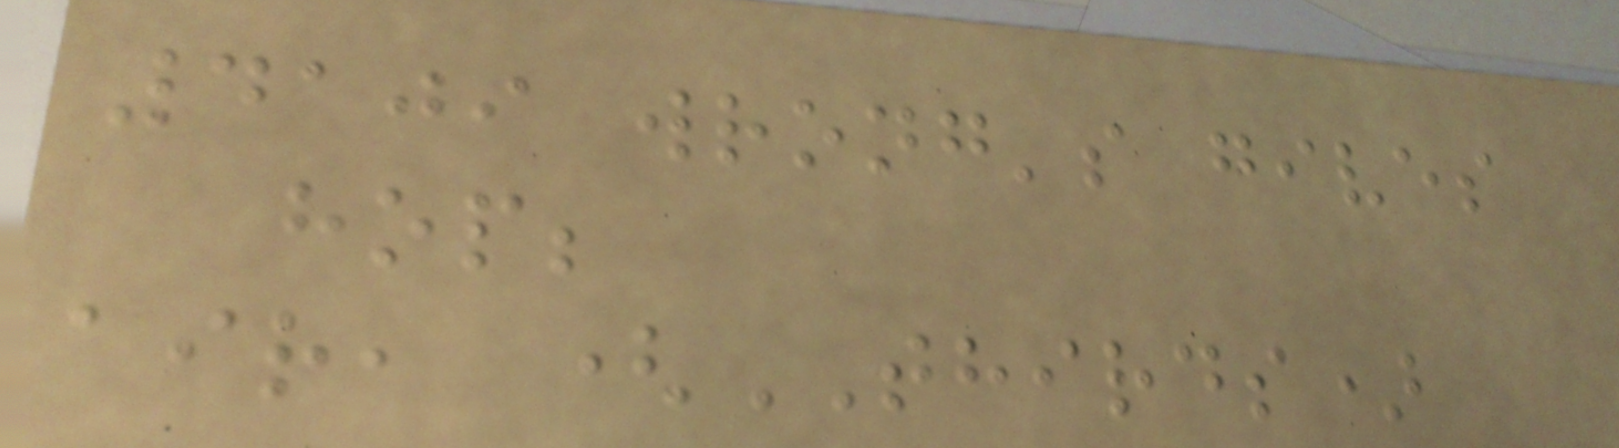4109 wrong's gives
hop;
air, (THIRDS)
